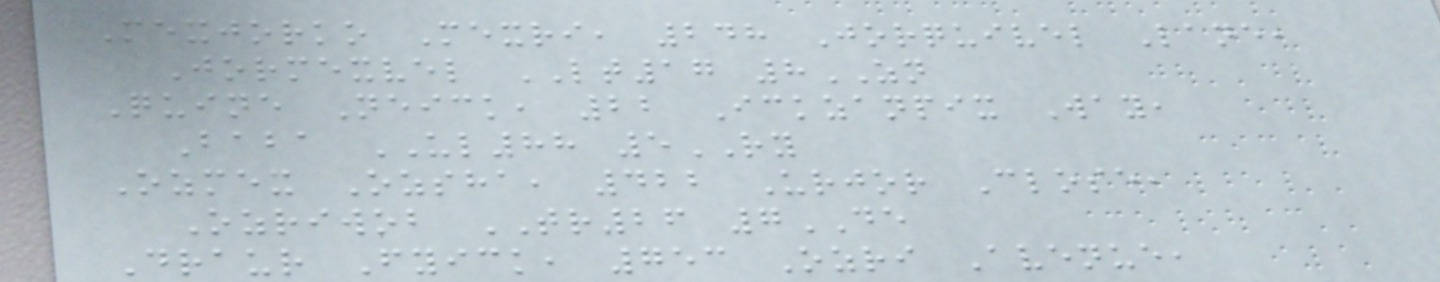Mexjorko Mexri, 248 Jorquivel Lane,
Jormexvel LT17 8ZN
Quine Neick, 22 Ickzanpix Way,
Baba UL88 5RY
Ozmex Ozsha, 422 Urjor Close,
Ozriwob TR26 7DE
Draur Fyick, 753 Ozri Avenue,
